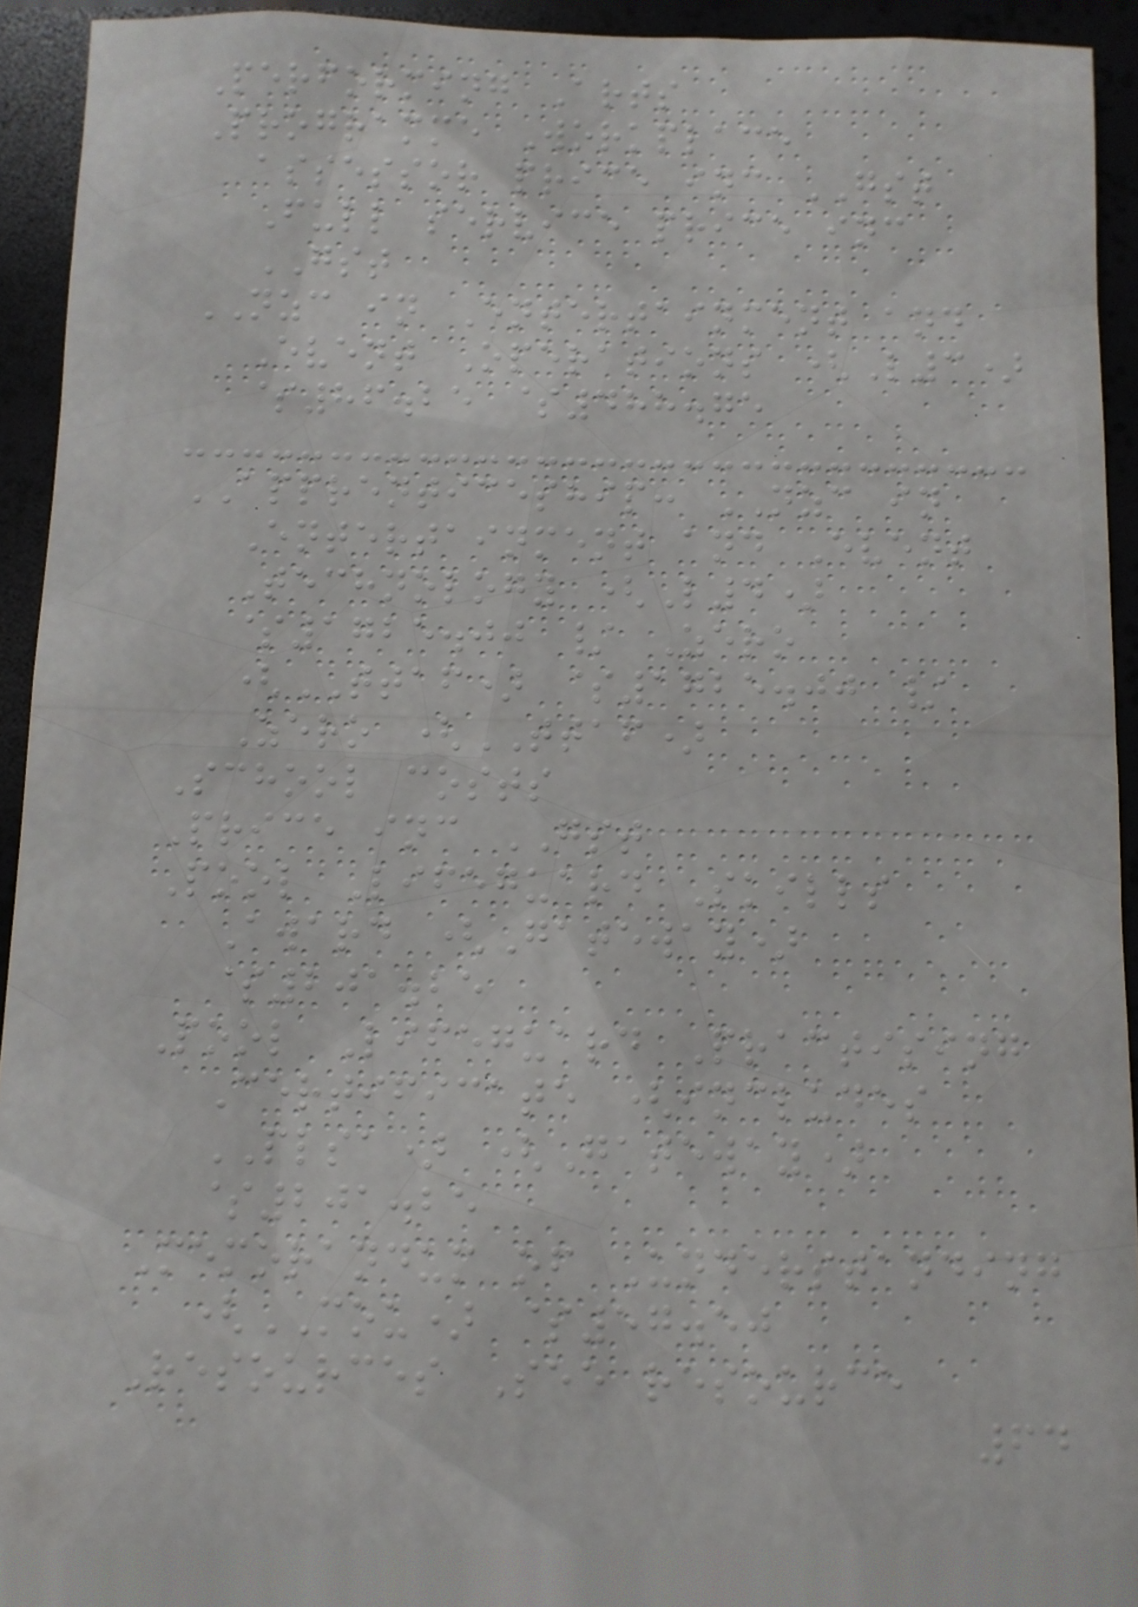Performing Arts
Programme Workplace
assessor price inc GST
Full service price inc
GST
NZC in Entertainment and
Event Operations (L3)
$86.25 $488.75
APPRENTICESHIP: NZC in
Entertainment and Event
Technology (L4)
$1725.00 / Zero
(TTAF) $1725.00 /
Zero (TTAF)
School costs
Price inc GST
Pool Lifeguard Skills
Award (Gateway)
$201.25
Pool Lifeguard Practising
Certificate (includes
PLSA) (Gateway)
$201.25
Memorandum of Understanding
(MOU) $57.50
Resources See resource
64
